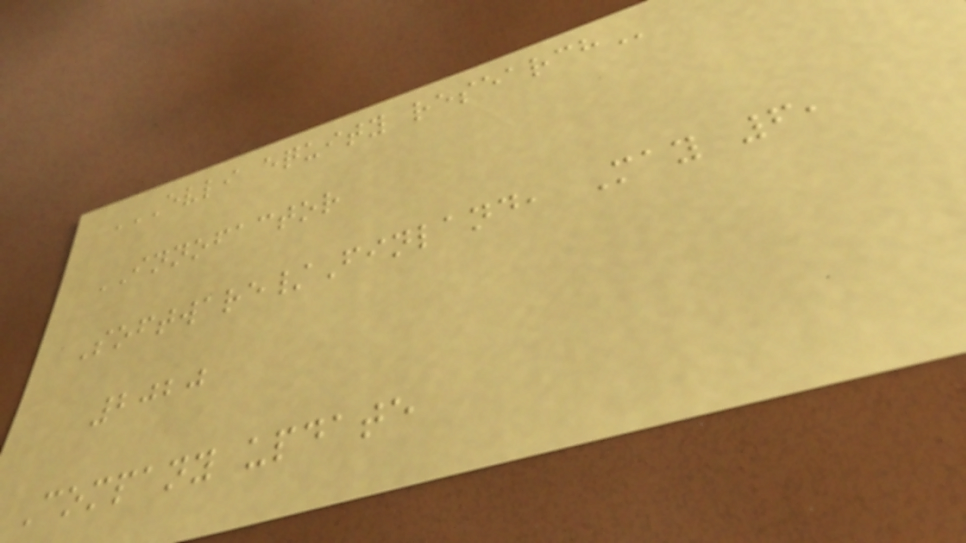EVLI EQUITY RESEARCH
INNOFACTOR
Software/Finland, May 6,
2020
Company update
